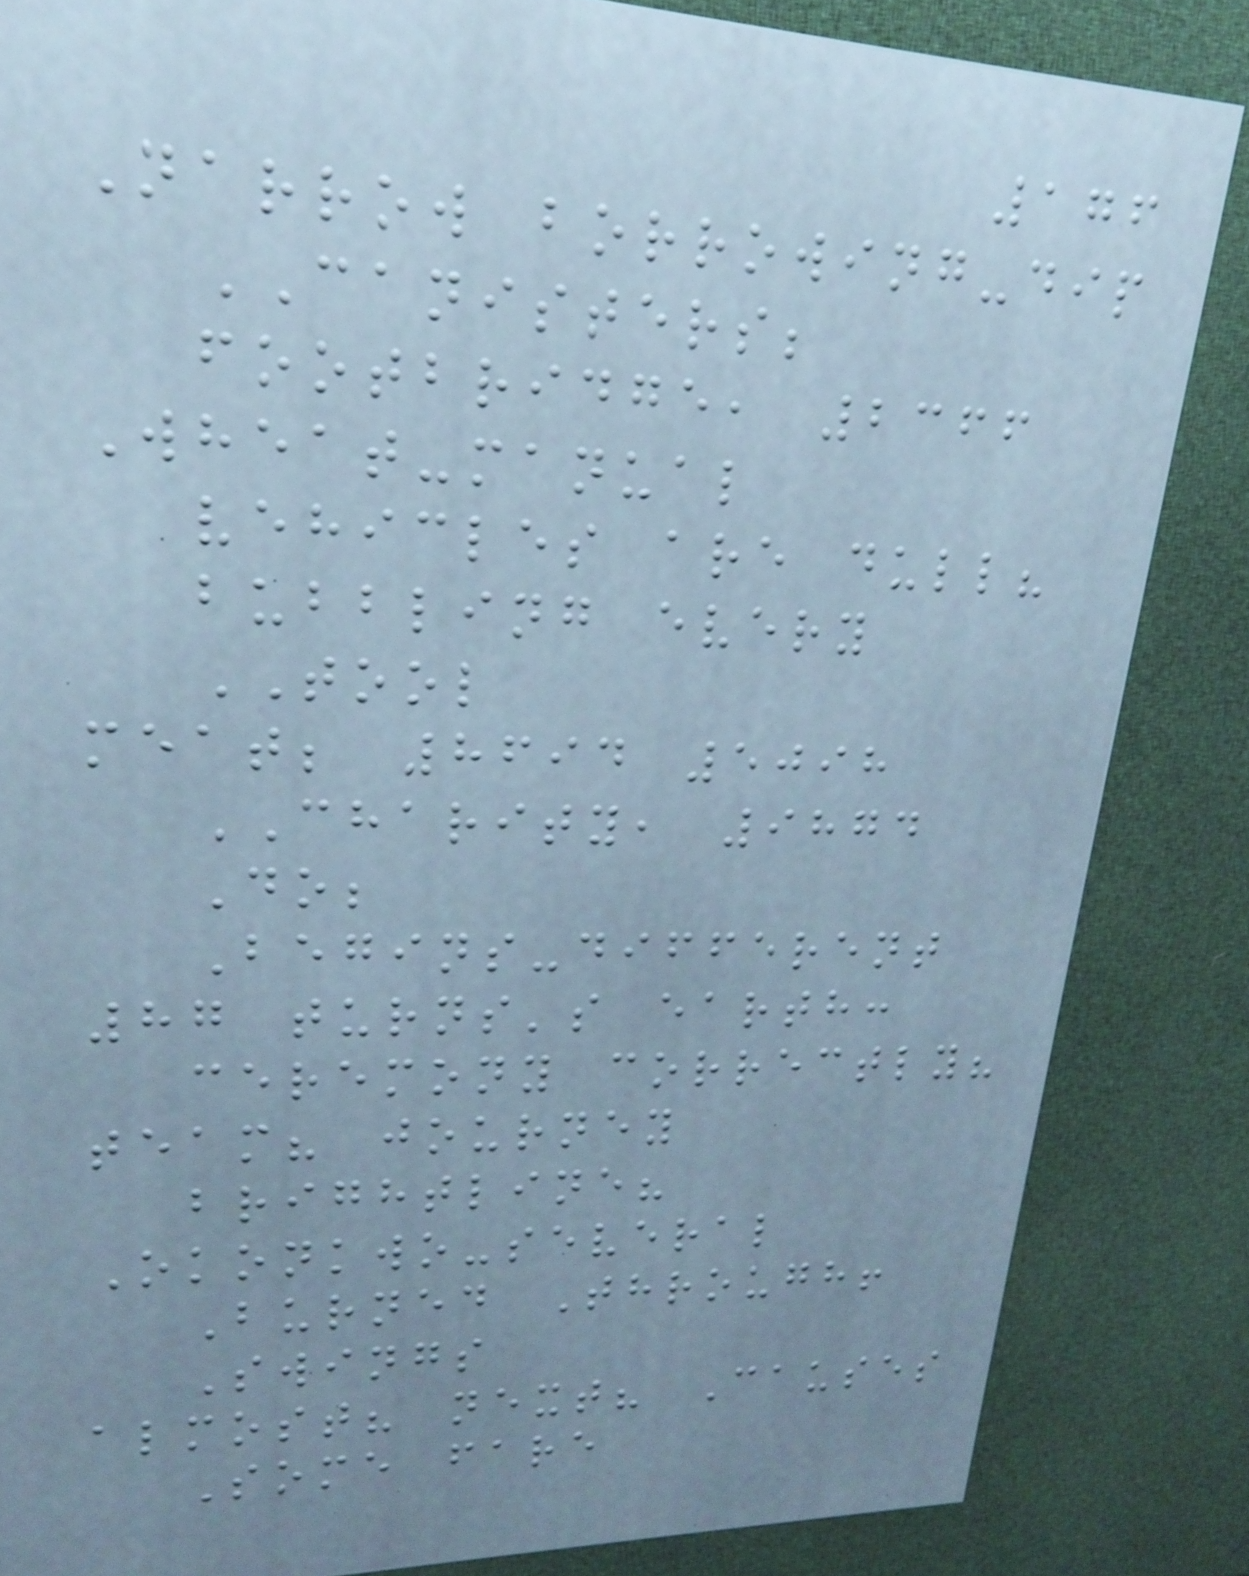176
Narrow borrowing-dip
CANISTERS;
footbridge, 2366
Wheat-manual
vehicles are dull?
bubbling every
TOOL
meat; 8694 5098
CHARITY, 9874
Do;
Begins-different
87 turns's earth:
ceremony correctly?
team? journey
brightline?
Okonkwo-several
Burned Through!
Swings
almost? next? Causes
Some fare
